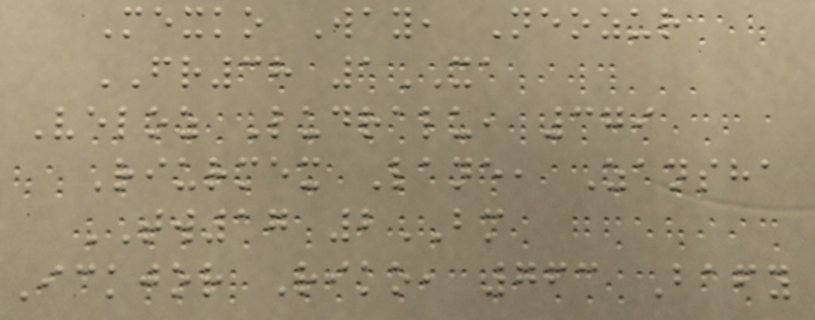Mexko Way, Neozur
FR38 1XA
Veloz Ludralu, 379
Riurmex Lane, Zansha
TW17 2BM
Ickjor Riko, 763 Bafy
